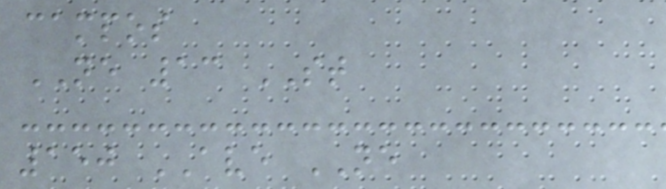campos
NE 13 ST
150 AVE NE
